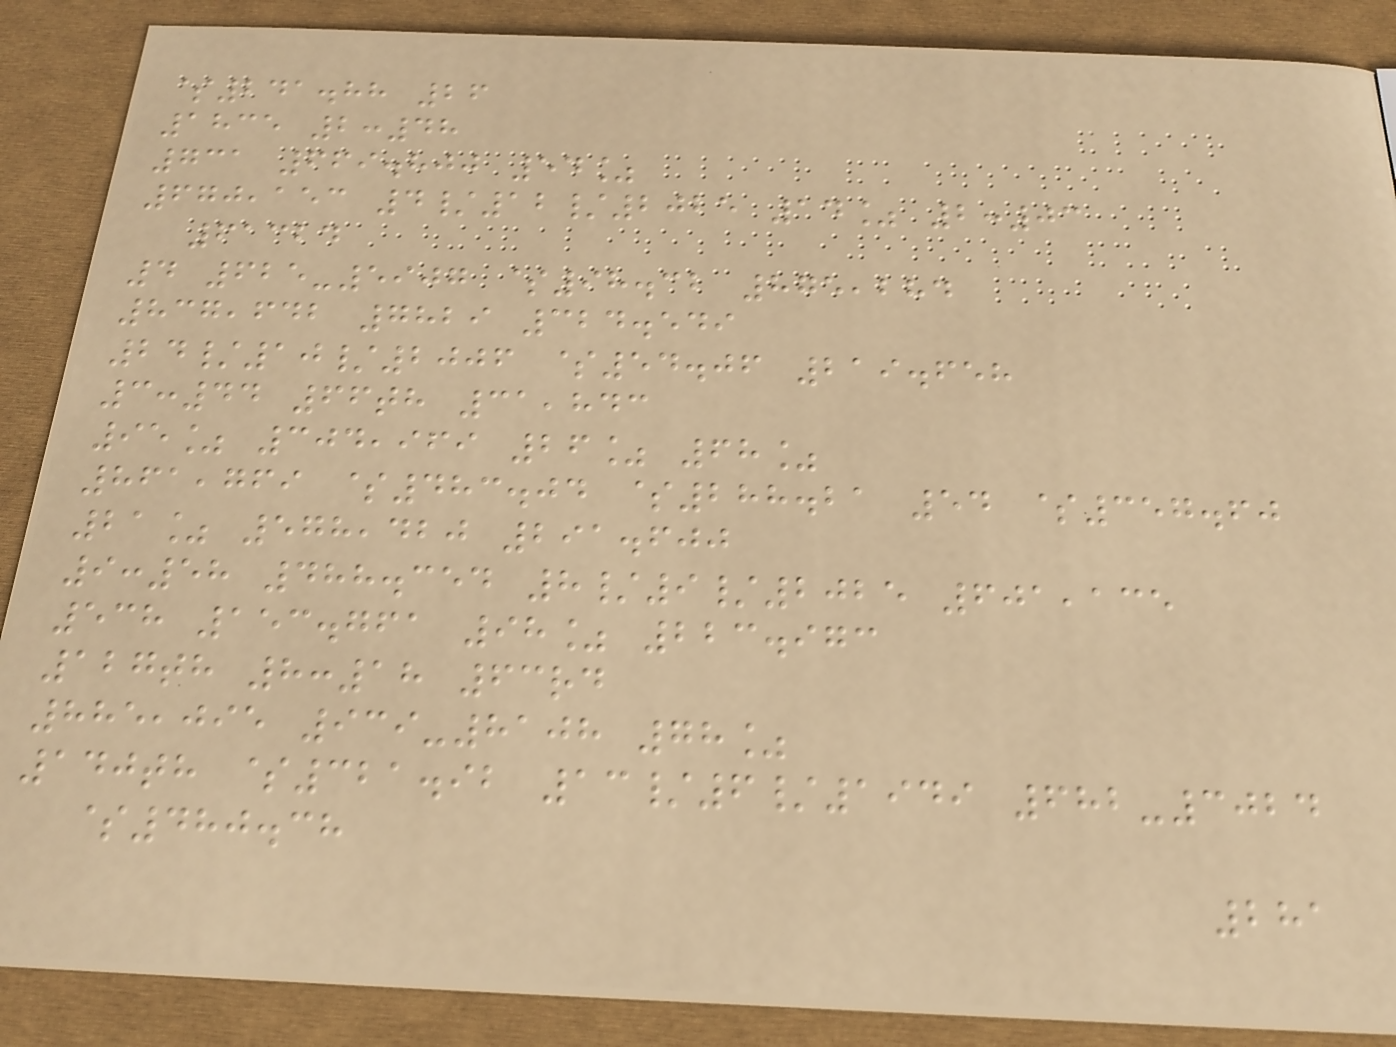$241.88 26
1835 2:48
731 669.800 54%
670,153 4/12/2025 14% 2:03
61324
4 625-5907 $98.32 875,284
837,642 7829 324.549
24/10/2006 $54.06 219.658
3:44 66th 31,843
95% 304,969 26% 68%
861,769 $483.04 $288.21 54 $357.60
21% 578,420 291.600
9:58 488.354 8/9/2025 601,135
538 153.761 98% 223.973
127th 8:18 63rd
885,095 939-8108 78%
140th $321.92 13/6/1949 682-3024
$480.38
281
